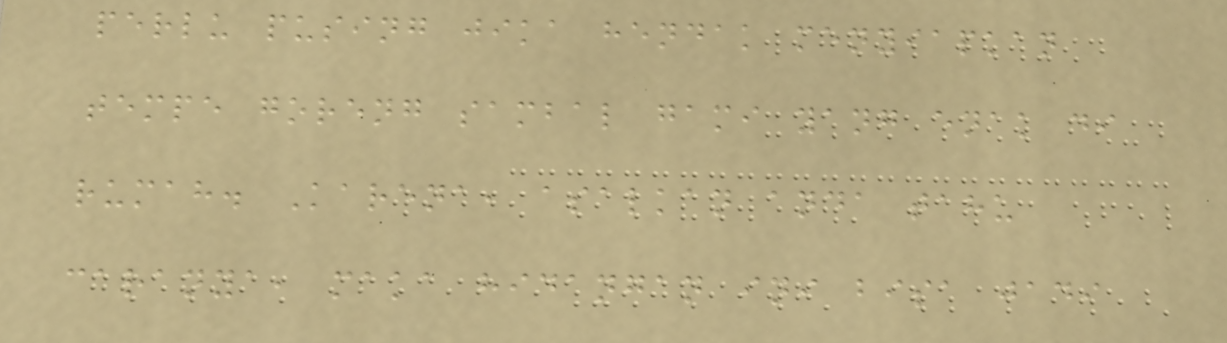perlu pusing jika hendak menyiapkan
tempe goreng sambal gami yang enak di
rumah. Karena, asalkan anda tahu
caranya, maka hidangan ini bisa jadi
